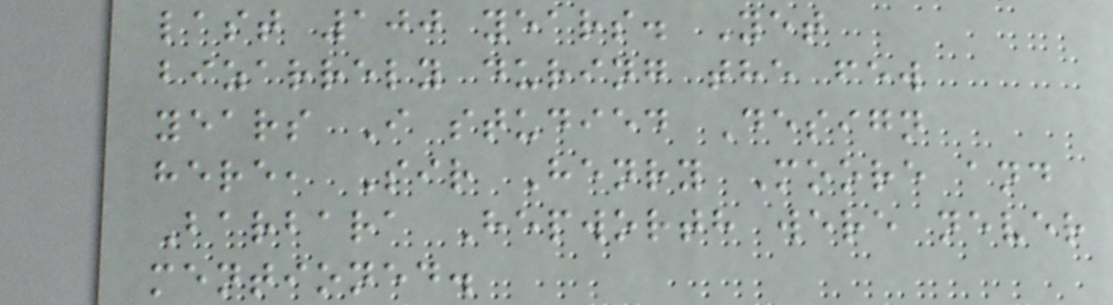last 100 years. Yet
bizarrely during the few
years I studied Design
here, Sir Henry Moore and
Barbara Hepworth were never
mentioned.
